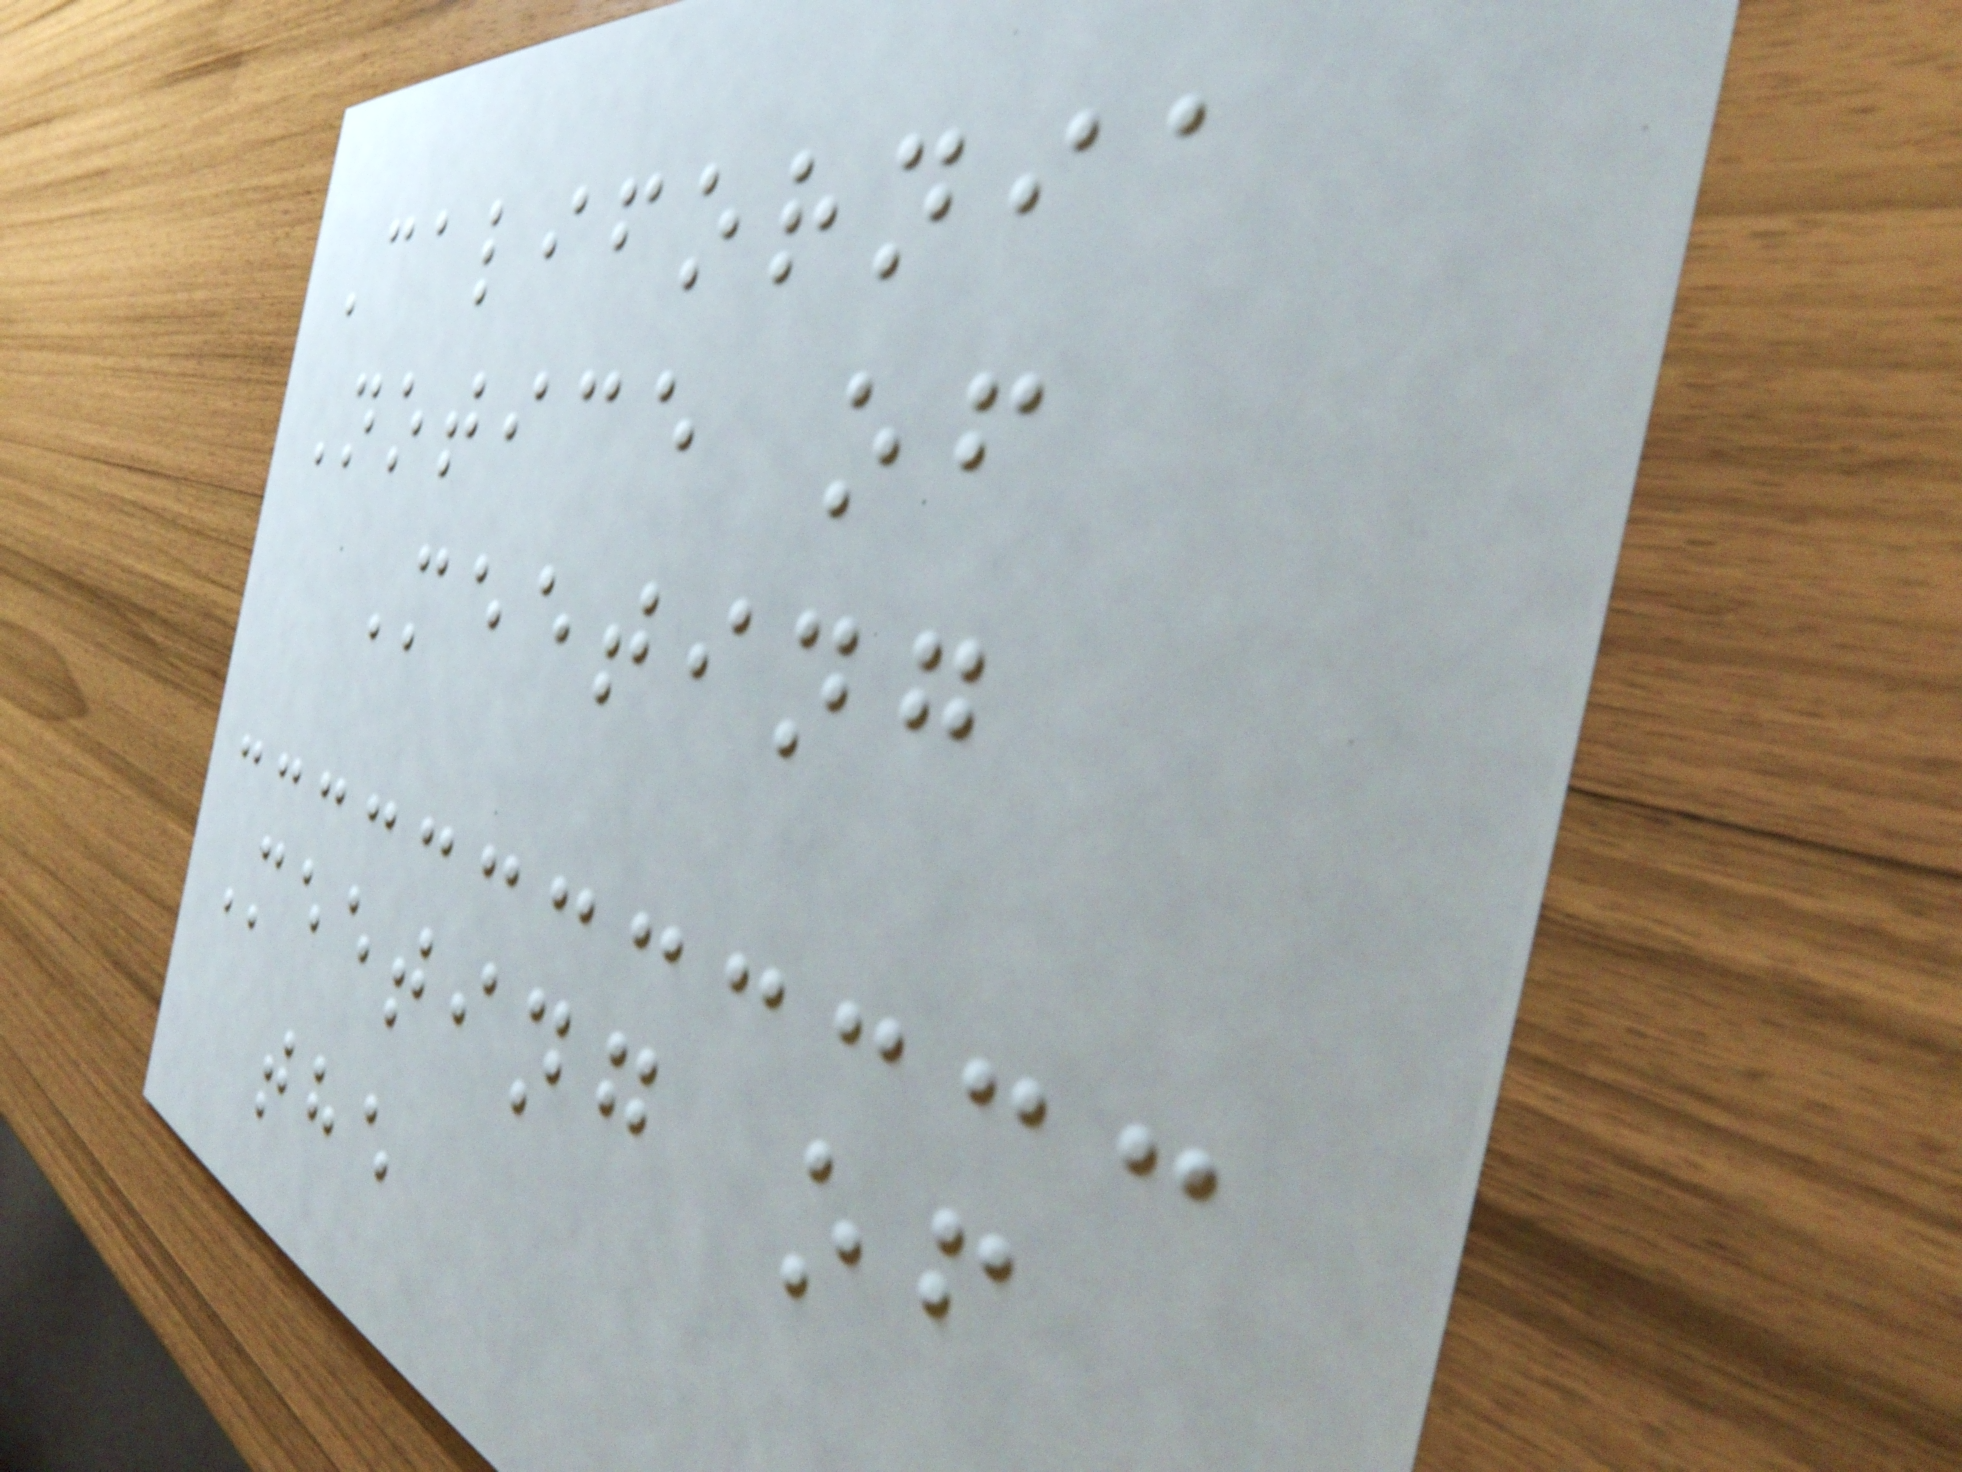California
Notice of
Meeting
Meeting of
the
